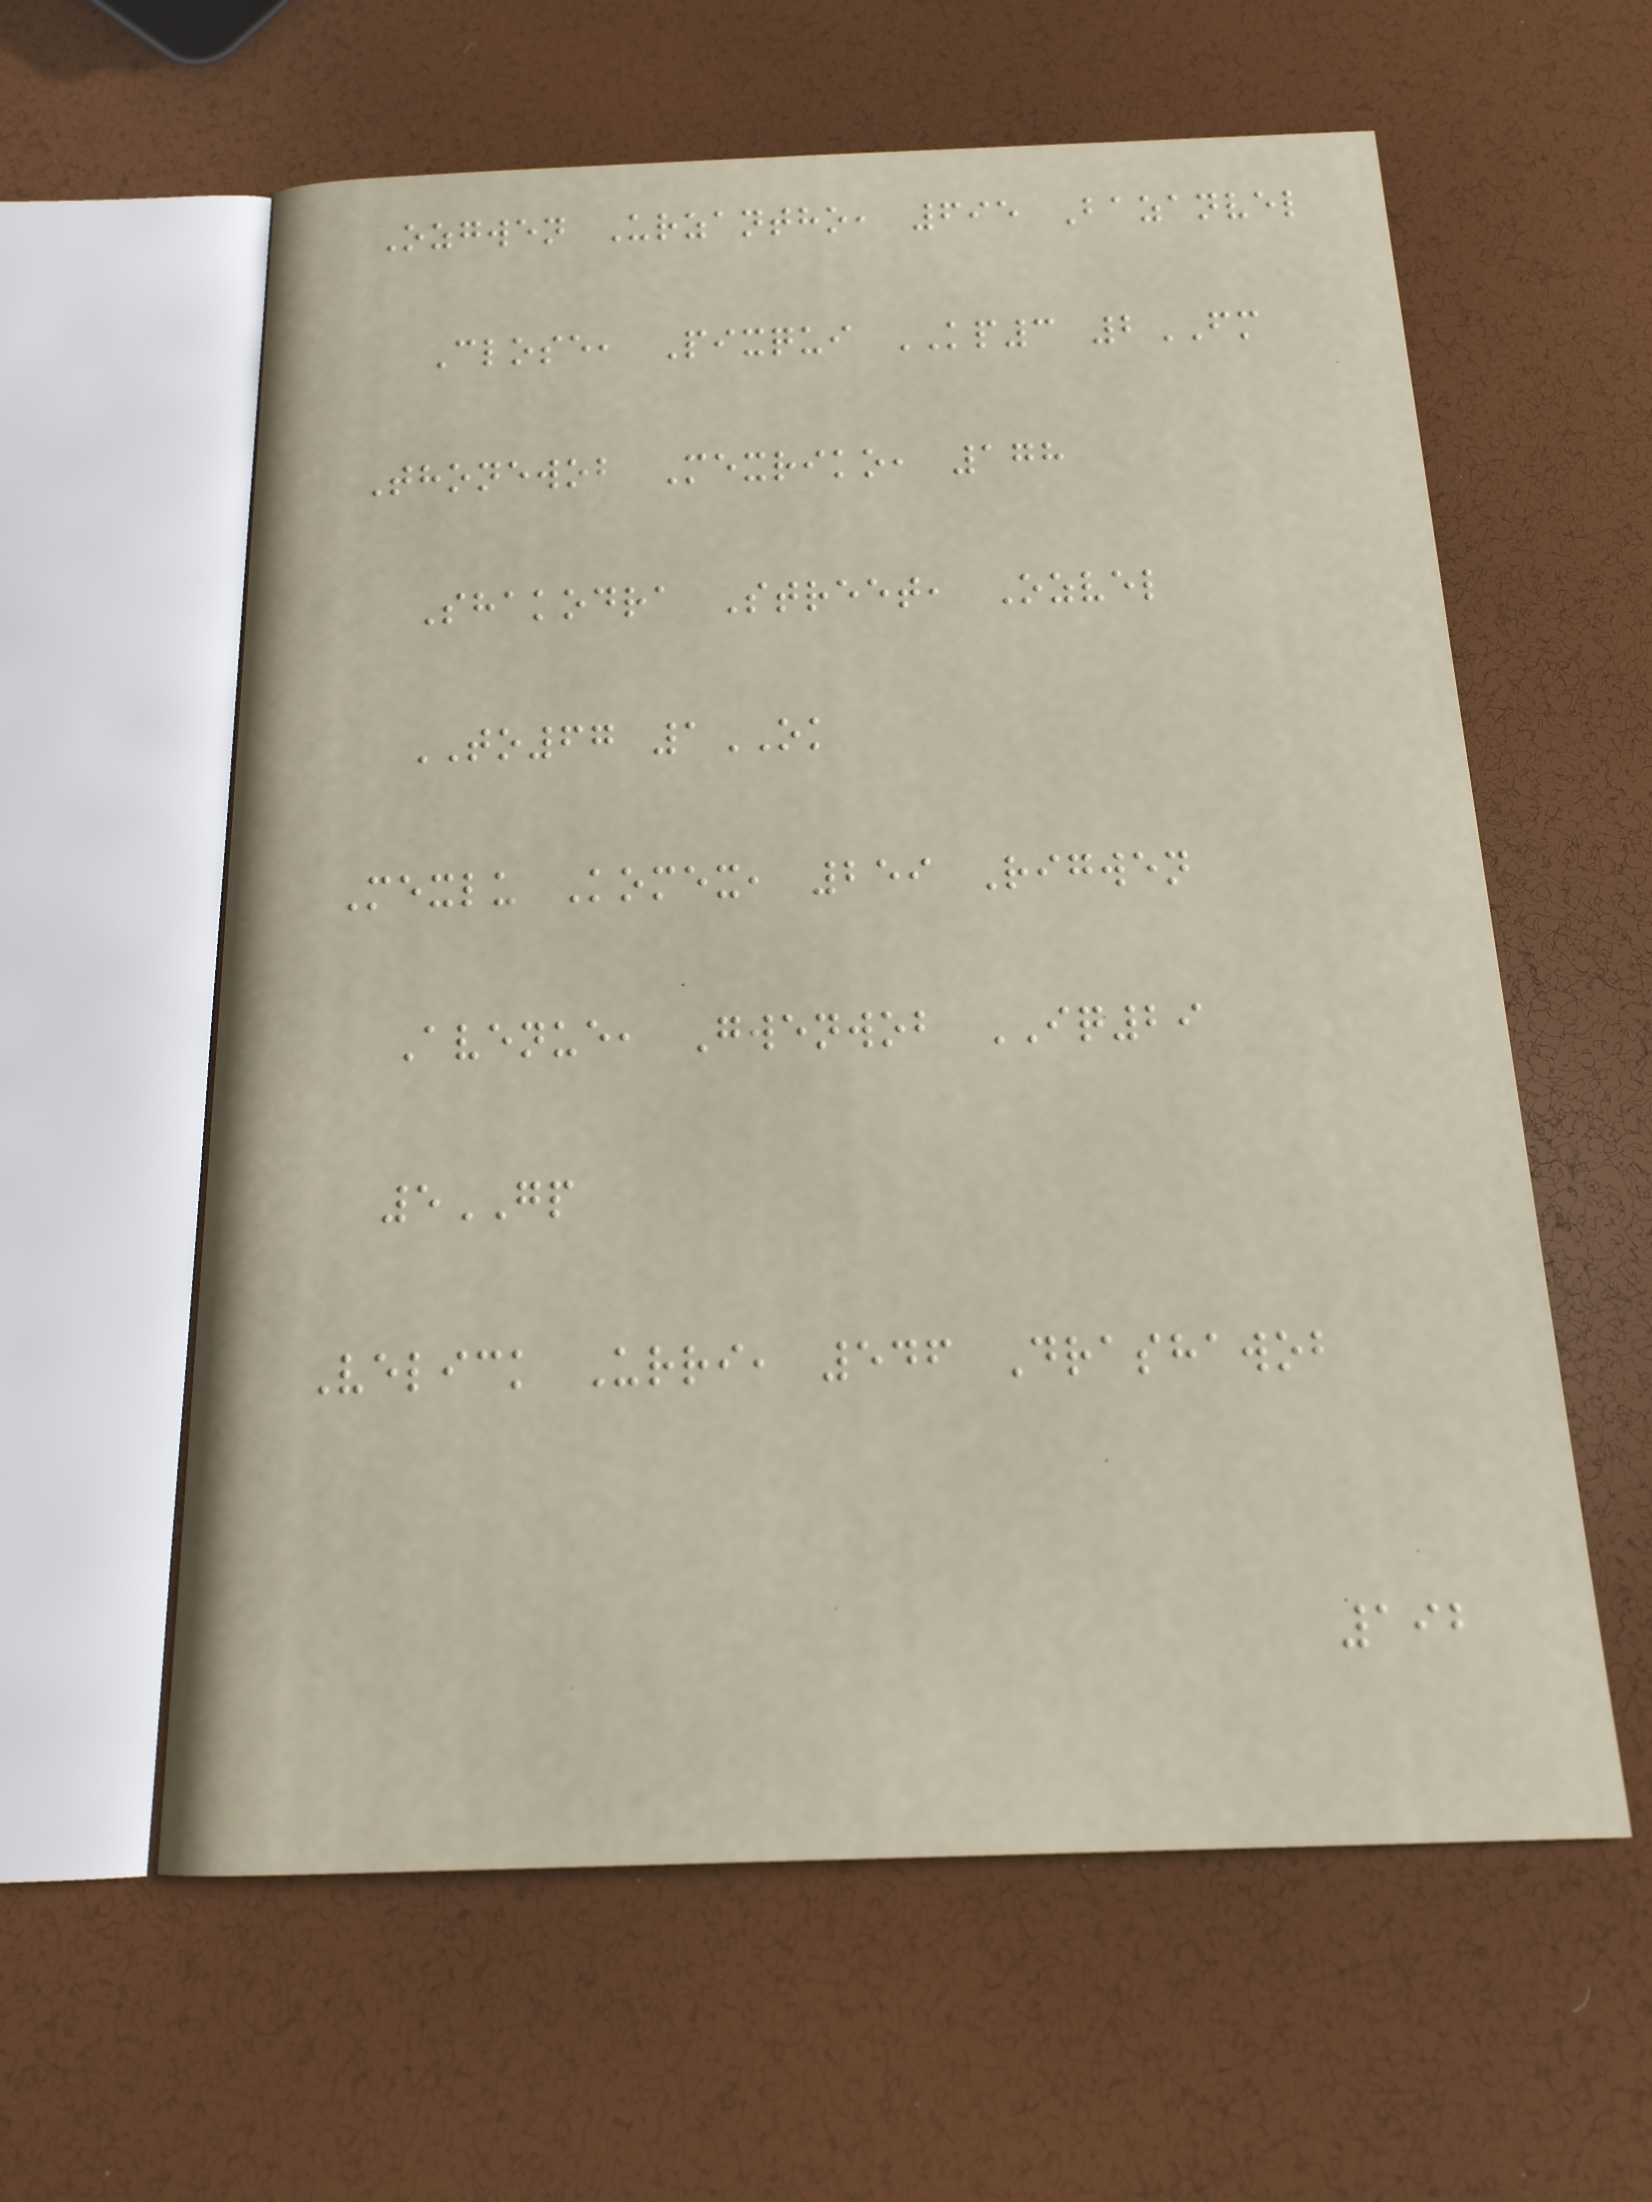Ozgwen Urzantho, 695 Bazanvel
Close, Pixqui KP3 2FM
Thonewob Mexriko, 178
Shakodra Street, Ozvel
TO67 1OK
Mexlu Komex, 259 Rigwen
Avenue, Gwenwob IQ29
5GP
Velick Urri, 546 Drashawob
192
